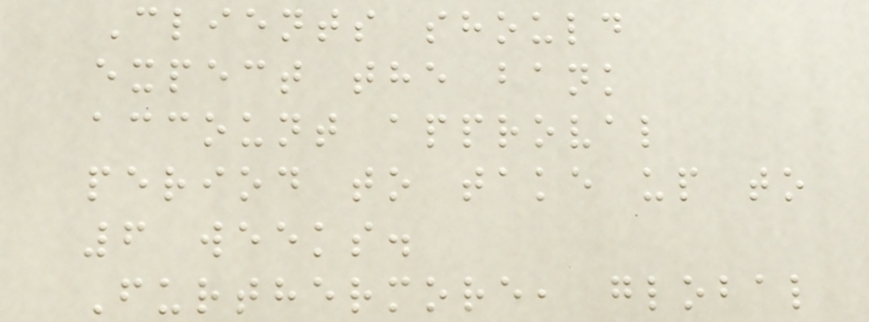Clients should
expect the bank
account approval
period to take up to
6 weeks.
Furthermore, global
